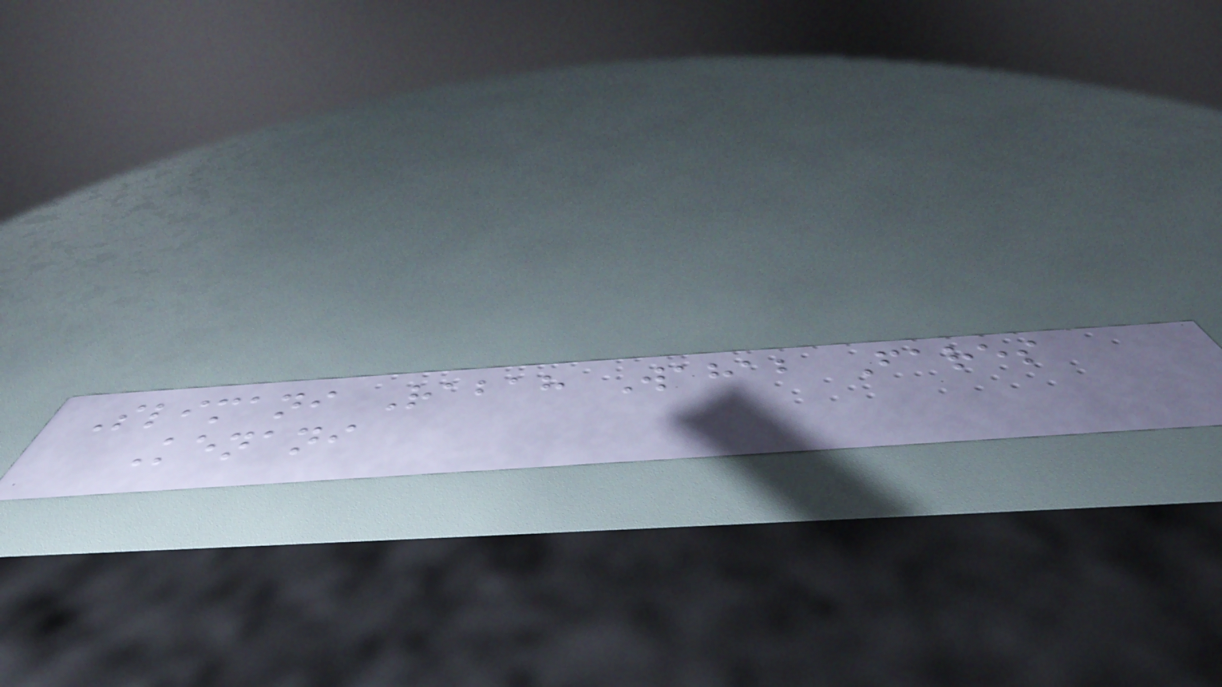Slimani Rabah Wahab Fares
Kenani
